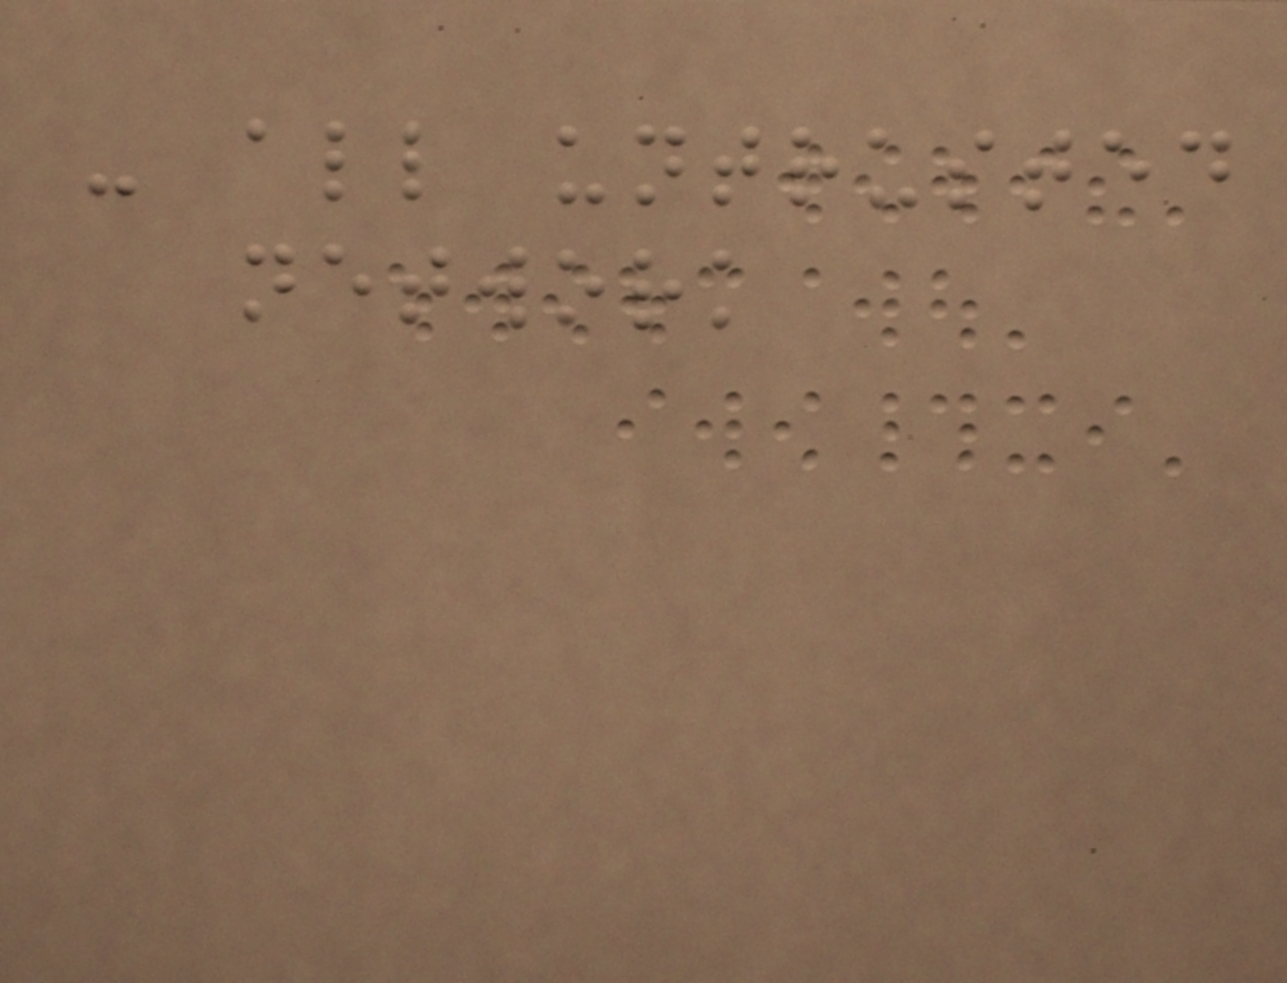- all untrusted
network
